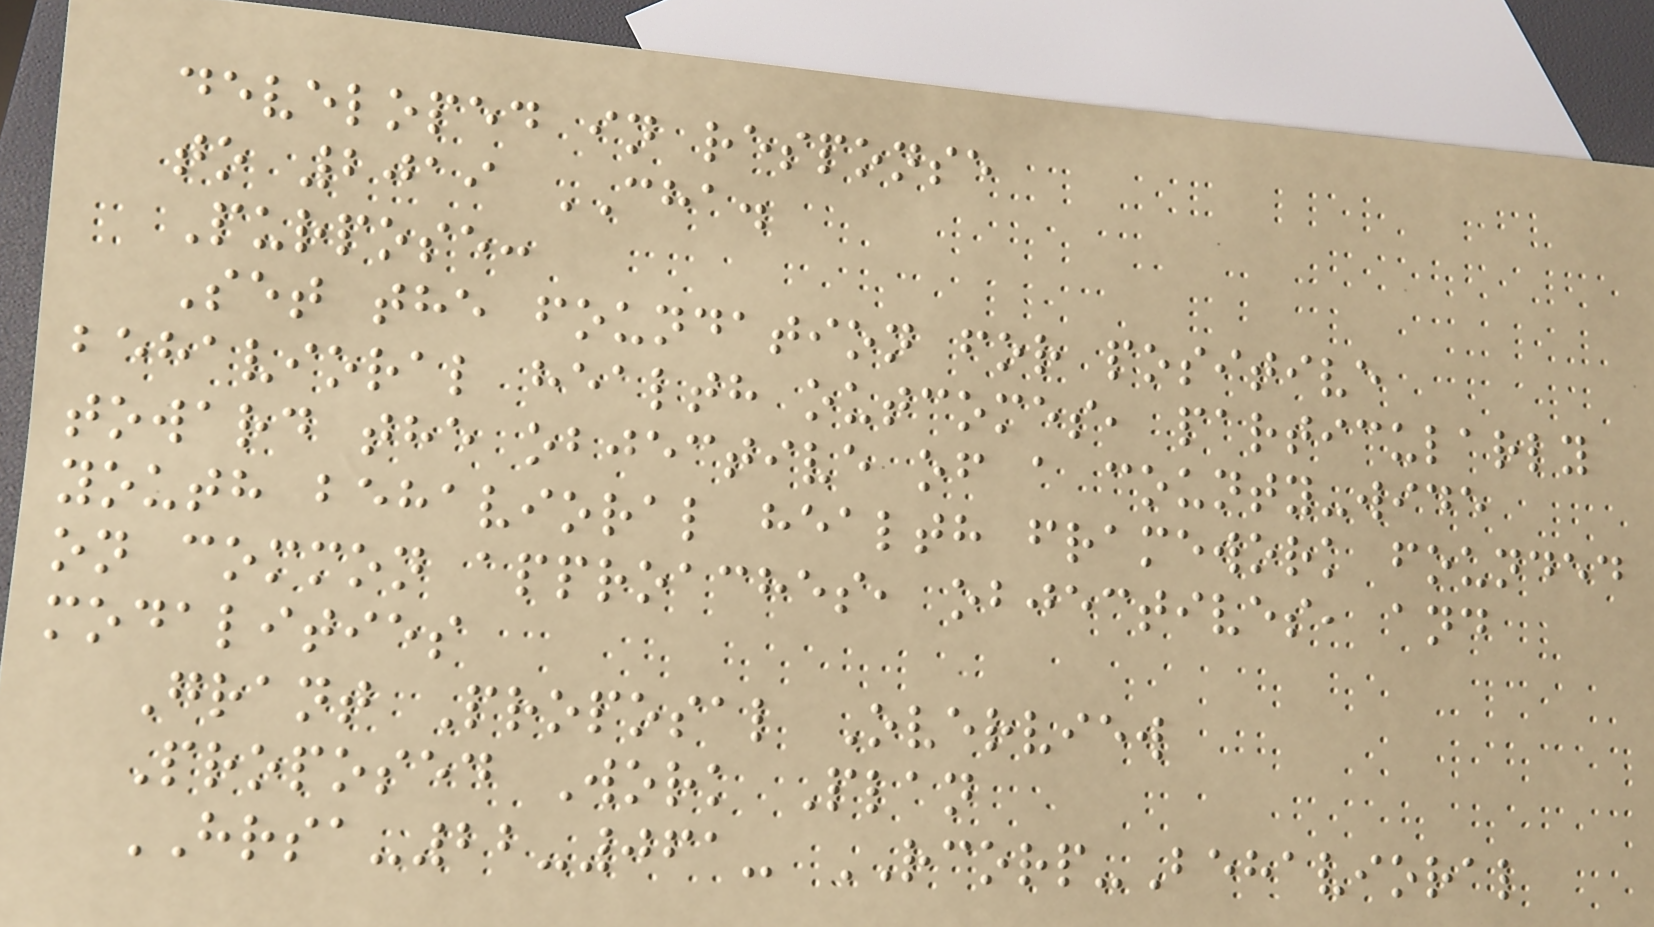developed in response
to 2019 CHA.
Purpose:
Set the foundation for positive
behavioral health outcomes, particularly
toward the objective of a county-wide
youth behavioral health framework founded
on common approaches, objectives, and
modalities
Grant Proposal Overview
Proposed Work Plan
HRSA-22-061- RCORP-Behavioral
